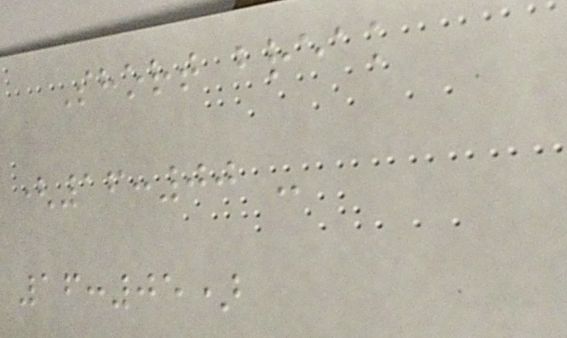Short break
(16:00 -
16:05)
